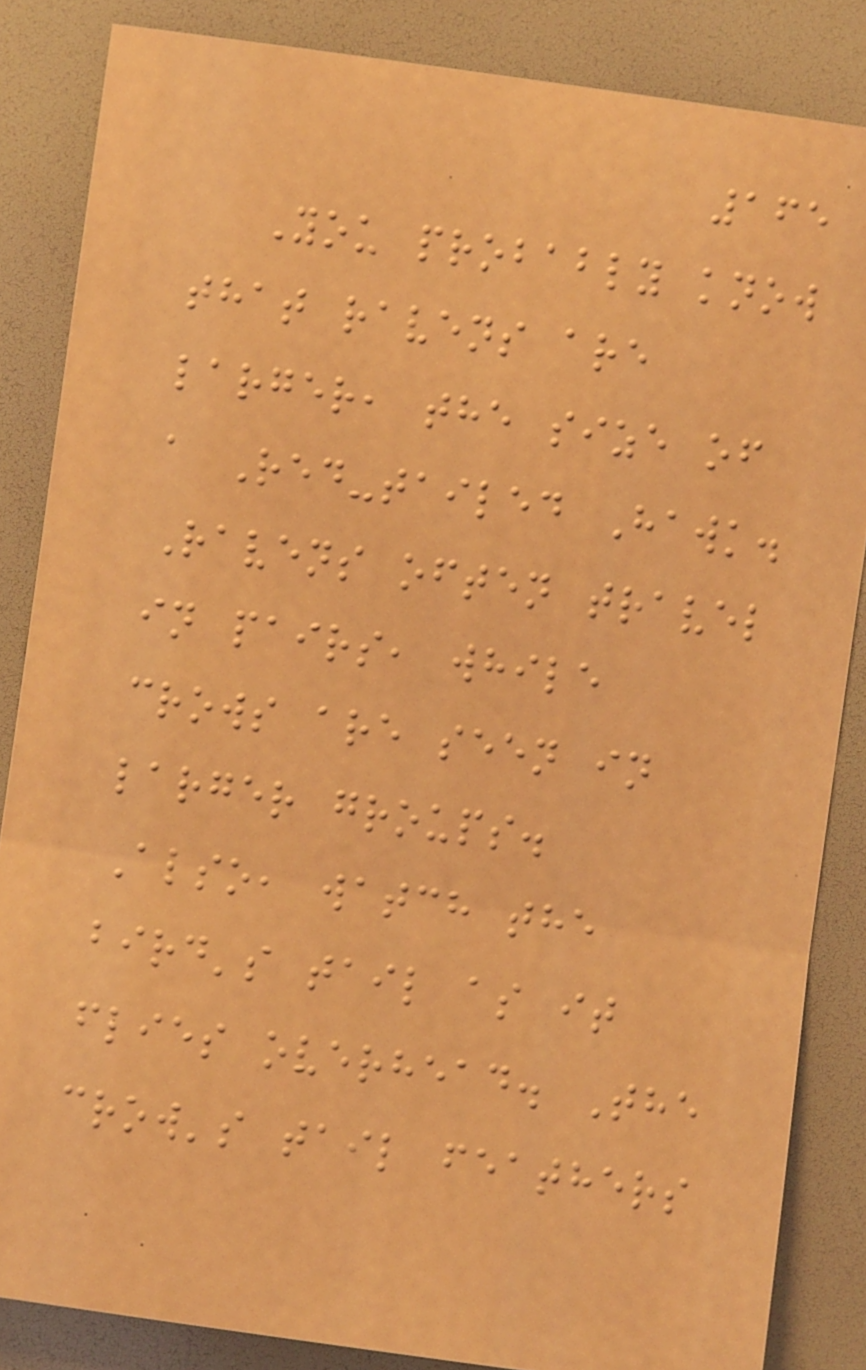165
You probably know
that ravens are
larger, the size of
a Red-tailed Hawk.
Ravens often travel
in pairs, while
crows are seen in
larger groups.
Also, watch the
bird's tail as it
flies overhead. The
crow's tail feathers
